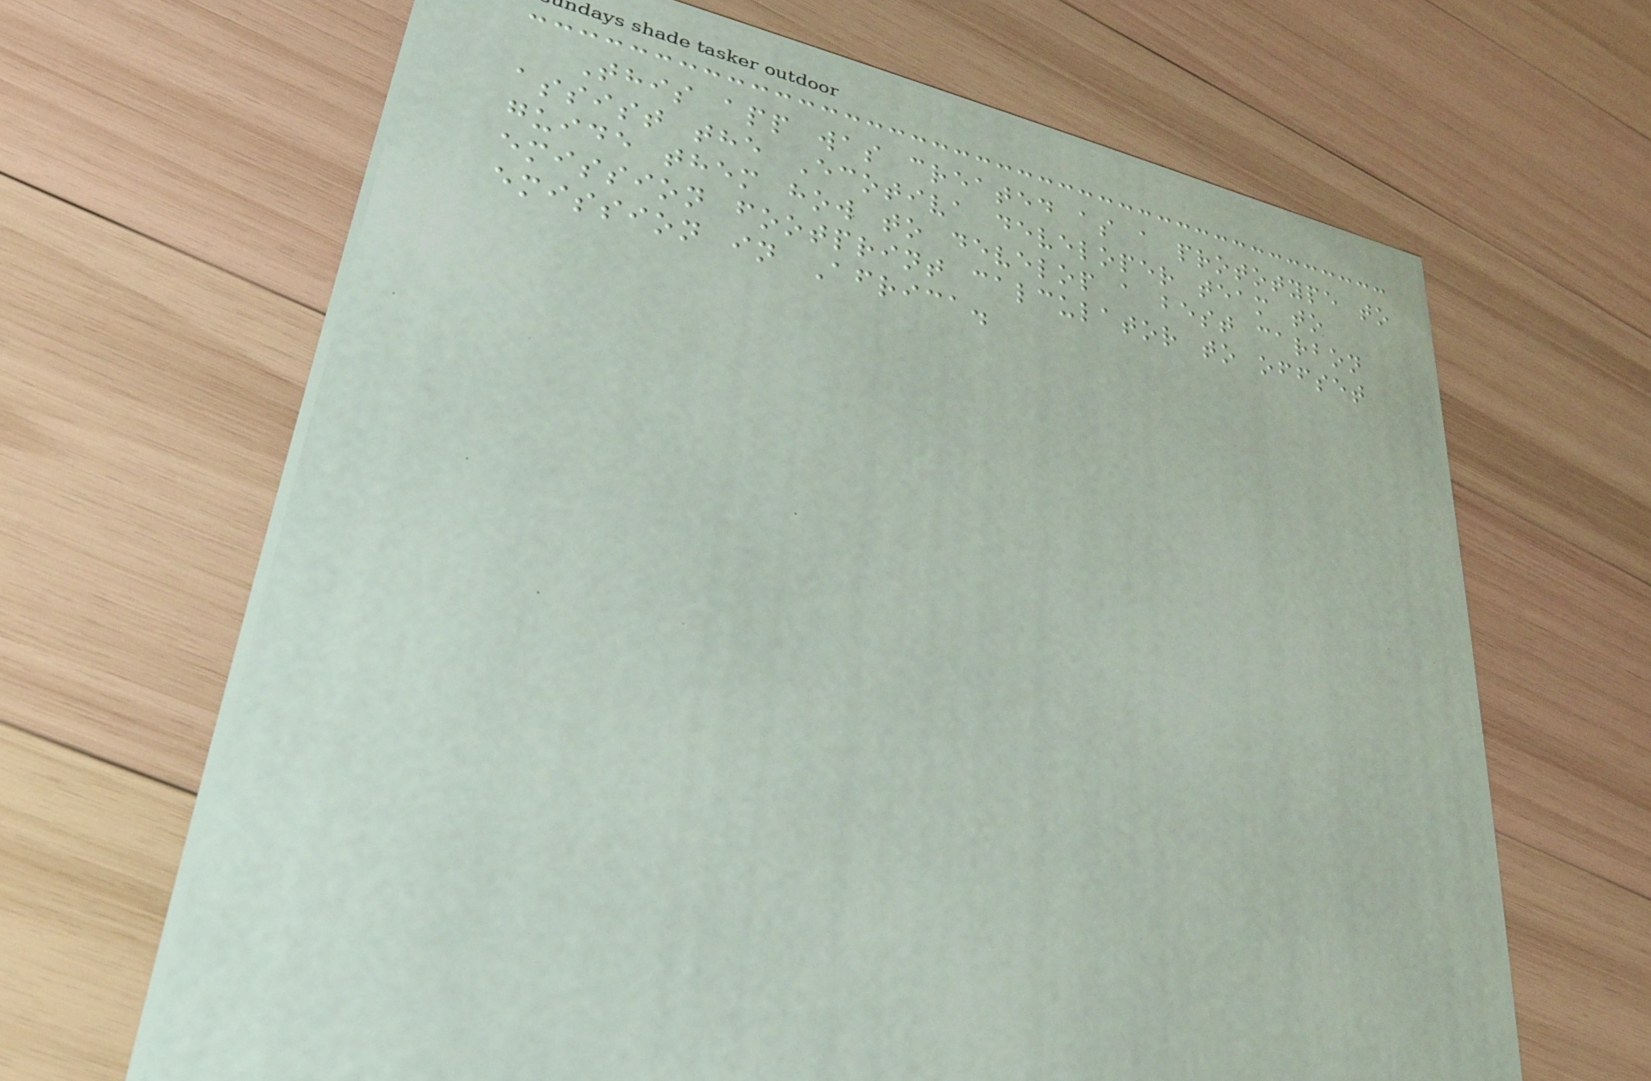This app was created as a prototype to
assist the Ecotiva developer team to
guide them how to develop a best carbon
emission footprint calculator to offset
emission in Africa.
